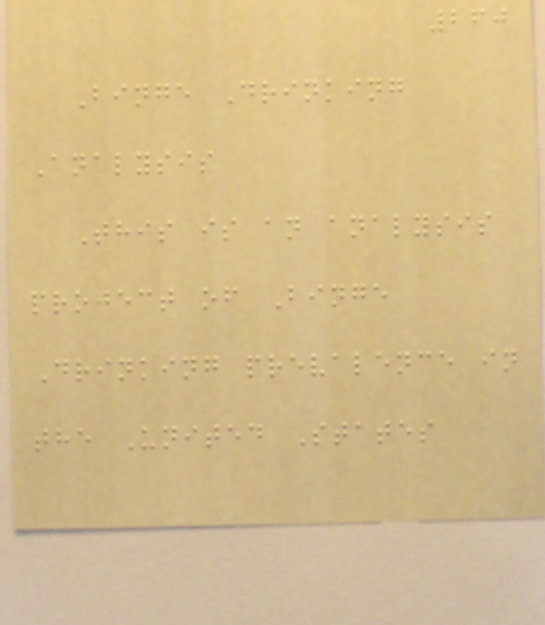260
Binge Drinking
Analysis
This is an analysis
project of Binge
Drinking prevalence in
the United States
